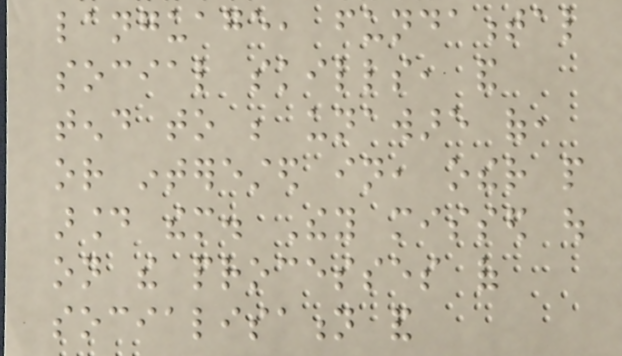language, fundamental
social skills, and
tend to be unaware of,
or interested in, other people
around them. They missed out
on the processes of
socialisation and
